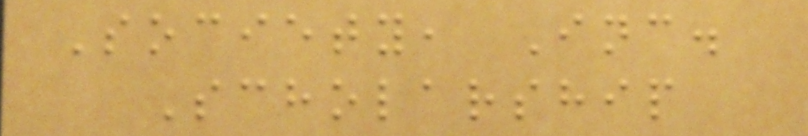Society, Inc.
Scholarship
